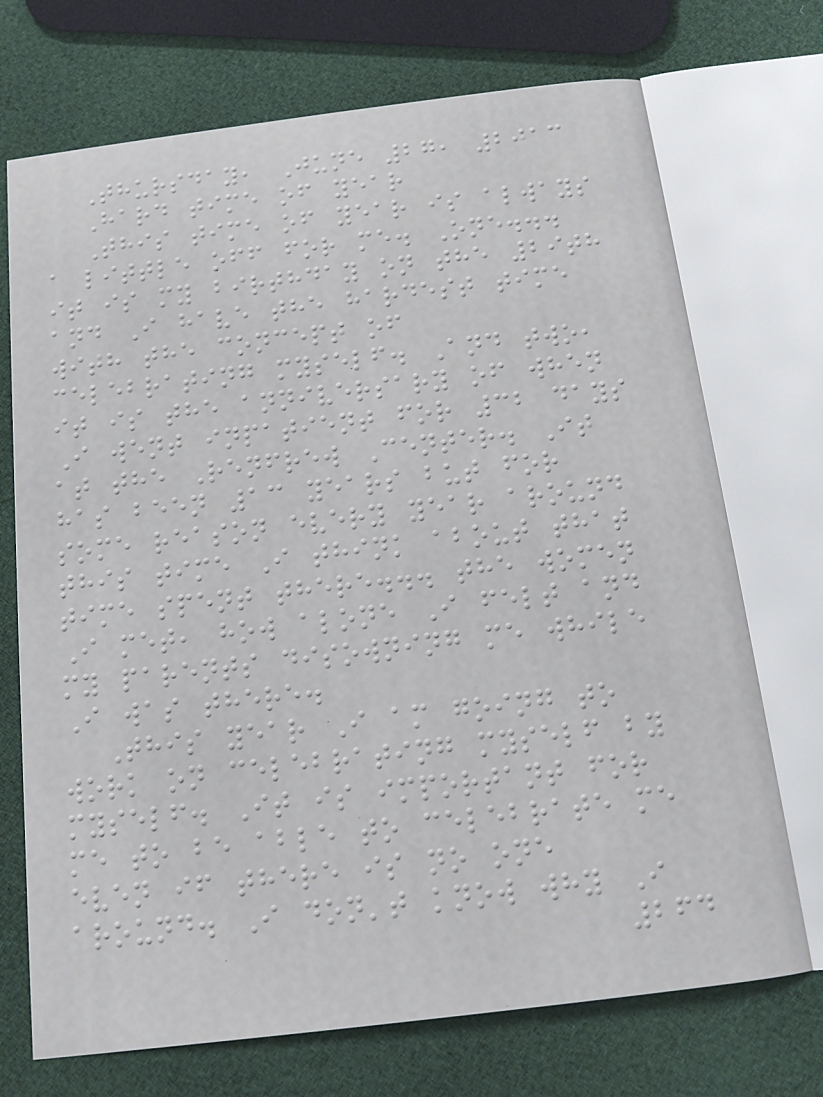Thursday, June 27, 2013
Hard time of year
This time of year is always
a little off for me. One...
it is my birthday on the 29th
and I have the hardest time
with the concept of
celebrating myself. And two,
it is the anniversary of when
I went inpatient for 32 days
at the Renfrew Center. It
has been 13 years but for
some reason every year around
this time I think about that
time spent there... the women
I met, how alone I felt and
my parents disowning me while
I was there.
This year I am going to
work on celebrating myself by
myself. It is important for
me to be able to celebrate me
even if there is no one
around. I don't know why I
264
